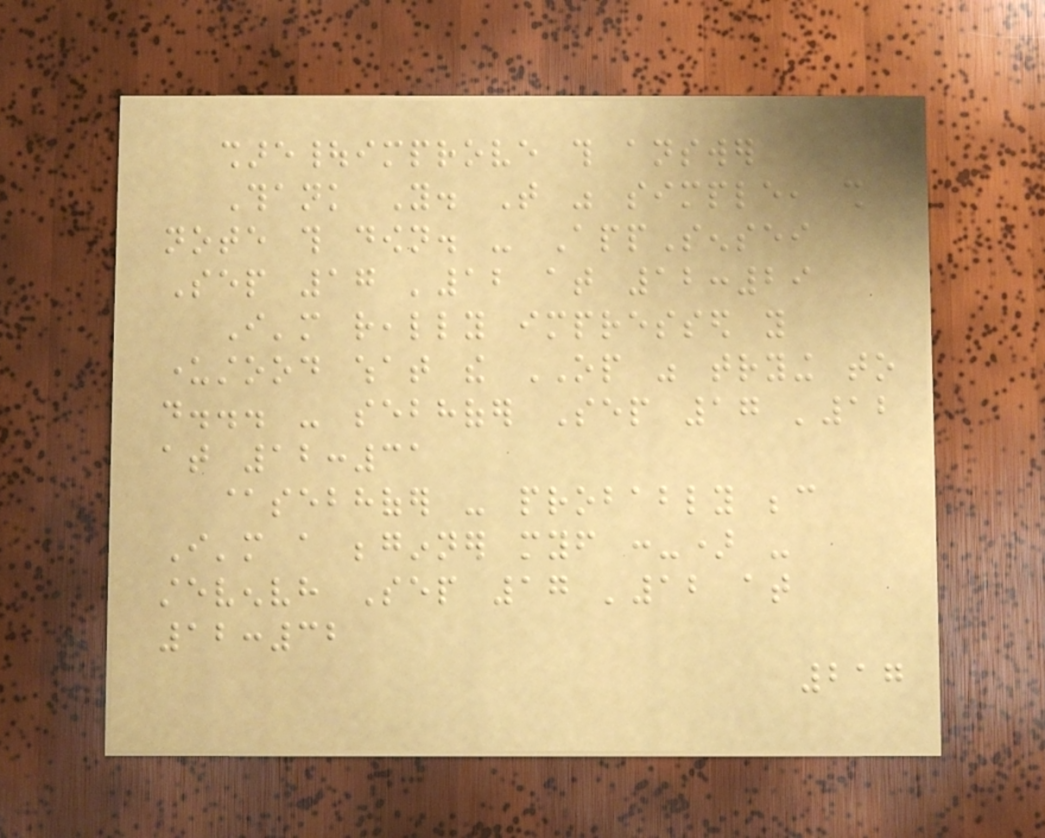share|improve this answer
Thank You. That was simple, shall
note this down. - AppSensei
Sep 17 '12 at 12:29
I'm really impressed you
understood what the OP was trying to
do... - sebhofer Sep 17 '12
at 12:31
@sebhofer - probably because
I'm a beginner myself :-) -
stevenvh Sep 17 '12 at
12:32
217
